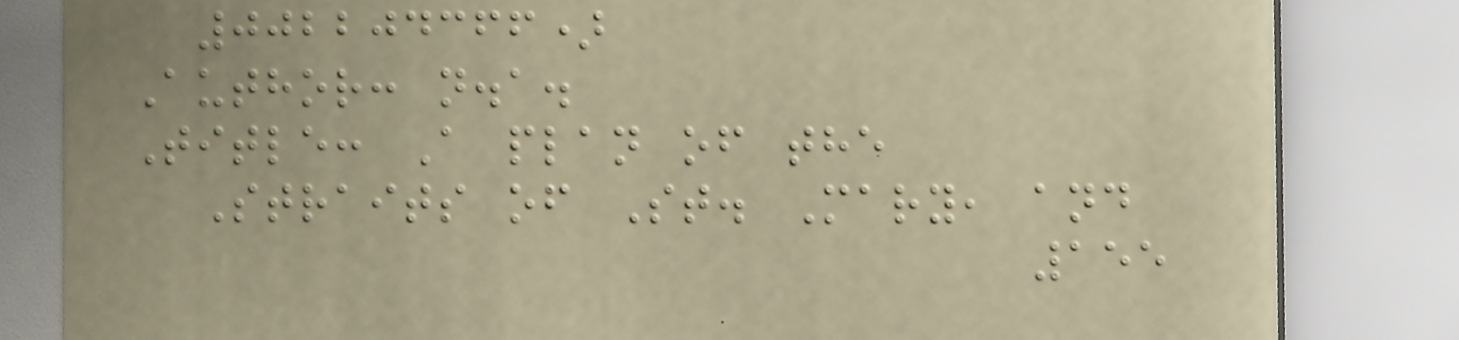002204366)
Author: n.a.
Title: A plan of the
Straits of St. Mary, and
155
